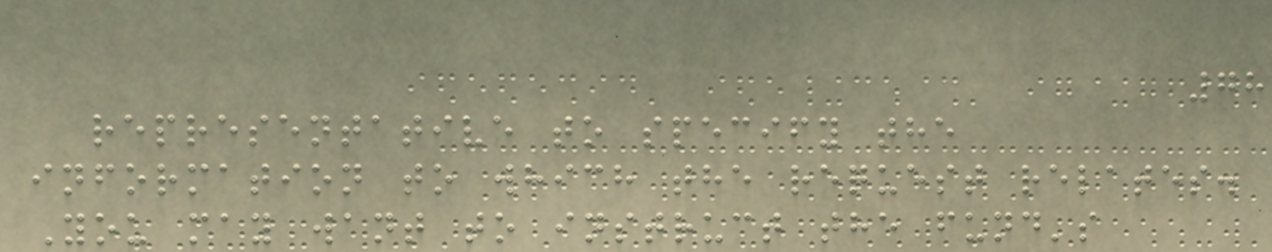78
representative to specify the
information to which the request relates.
You may want to instruct the fund's
